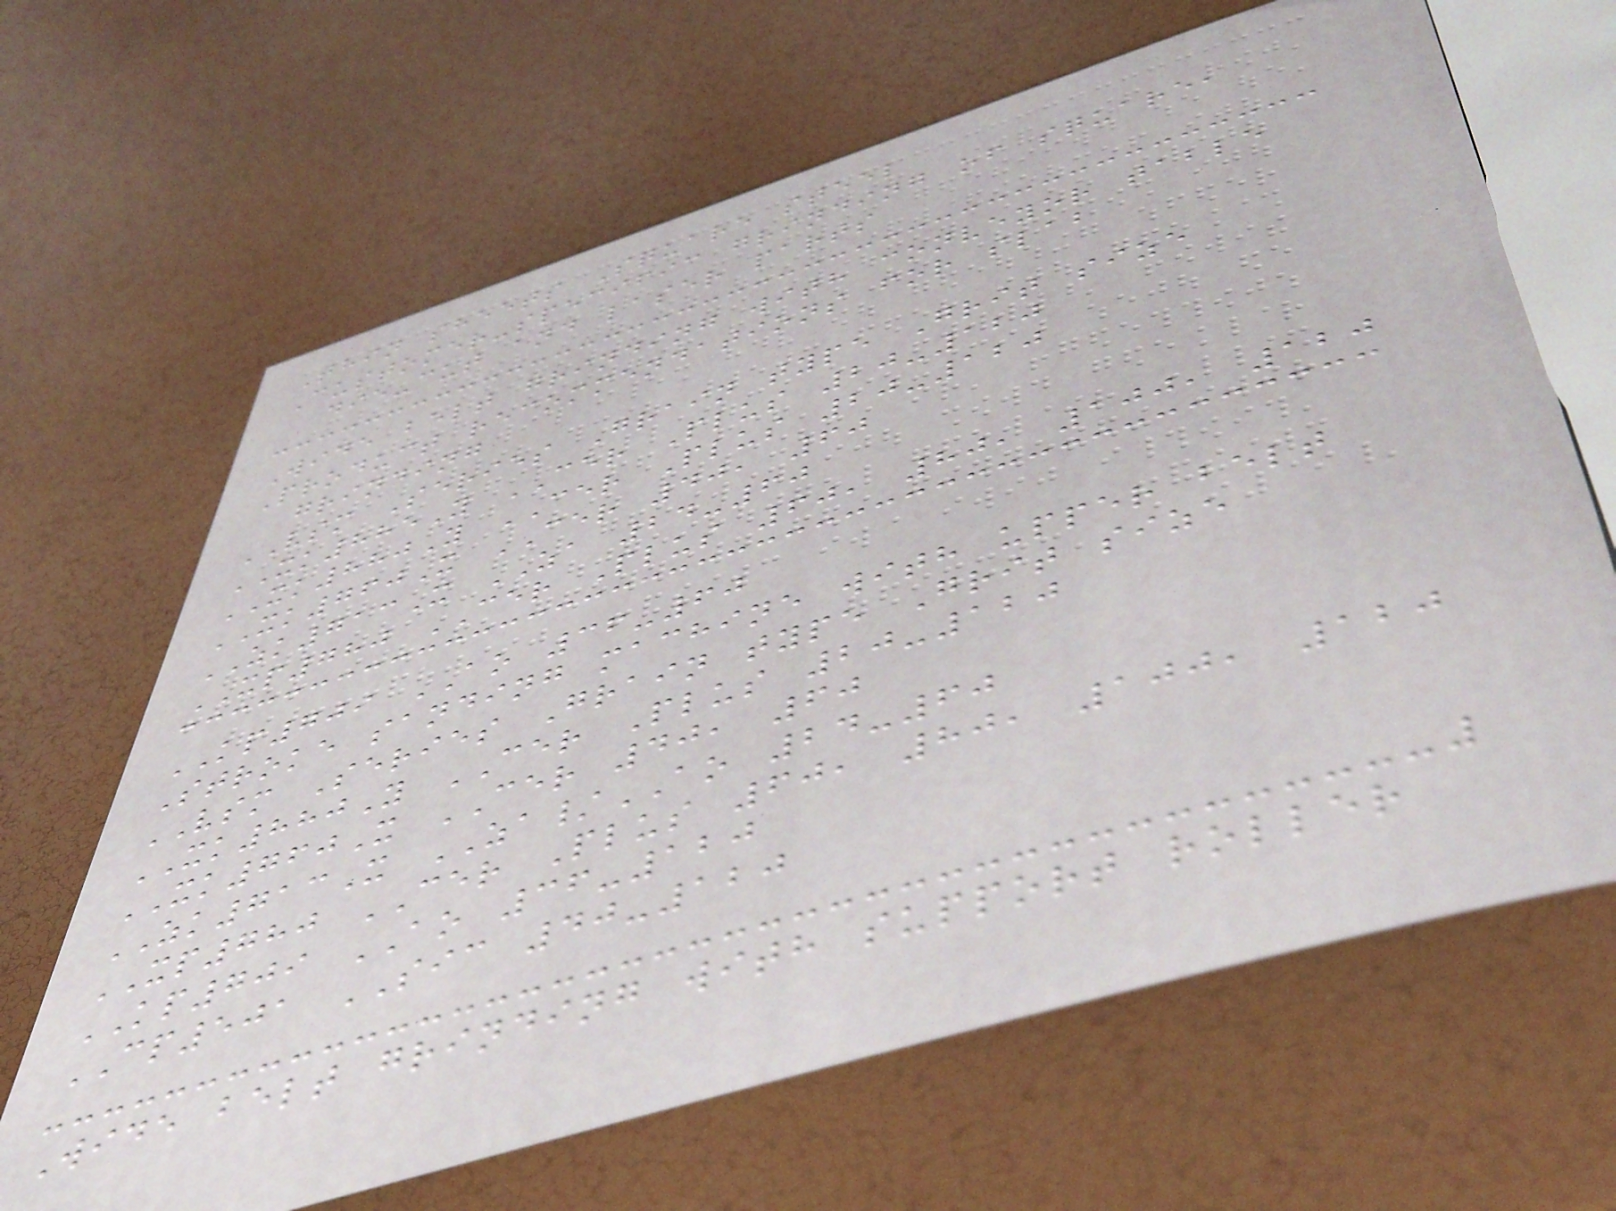Thin sheets Square steel
Customer-specific grinding of square,
die-cut and laser parts
Wide belt grinding with conveyor table
Product recommendations for slab
grinding
VSM Series Grain type Grit size
XK885Y CER Plus 20-120
XK880Y CER Plus 20-120
XK760X CER 40, 60
ZK713X ZA 24-60
XP780 CER Plus 60, 80, 100, 120
KP709 AO 36-60
Stroke sanding machine with upper belt
VSM Series Grain type Grit size
XK880Y CER Plus 20-120
XK760X CER 40, 60
ZK713X ZA/AO 24-60
XP780 CER Plus 60, 80, 100, 120
KP709 AO 36-120
CP501 SIC 40-120
Wide belt grinding with support roller
